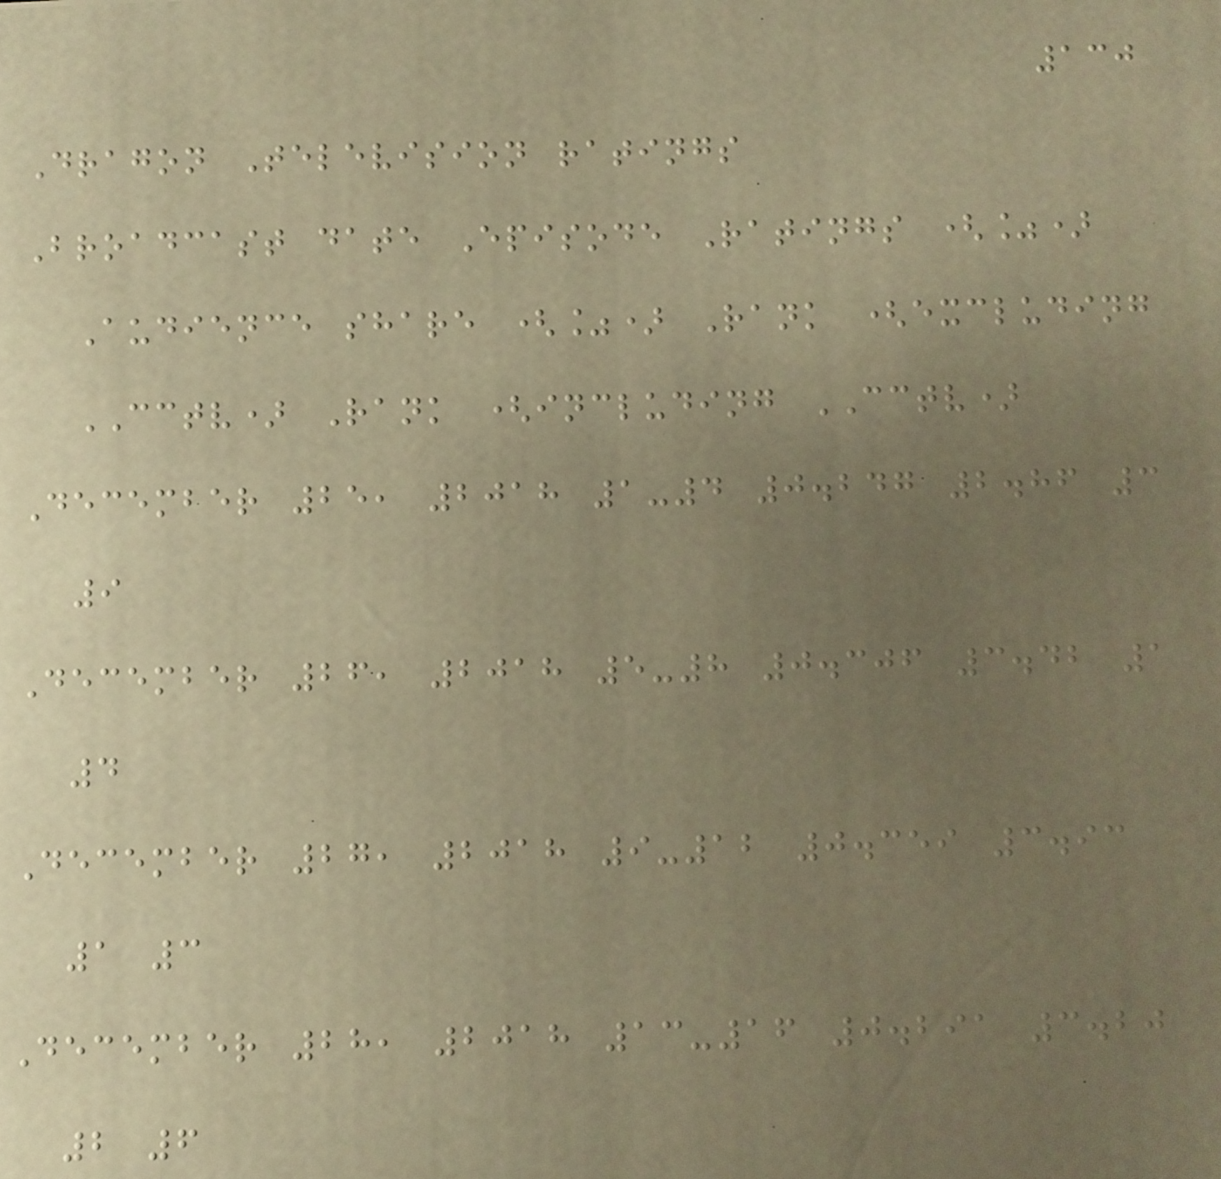130
Dragon Television ratings
Broadcast date Episode Ratings (%)
Audience share (%) Rank (excluding
CCTV) Rank (including CCTV)
December 25, 2018 1-4 0.247 2.86 3
9
December 26, 2018 5-8 0.306 3.42 1
4
December 27, 2018 9-12 0.359 3.93
1 3
December 28, 2018 13-16 0.291 3.20
2 6
